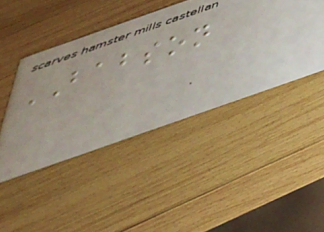BABSON
